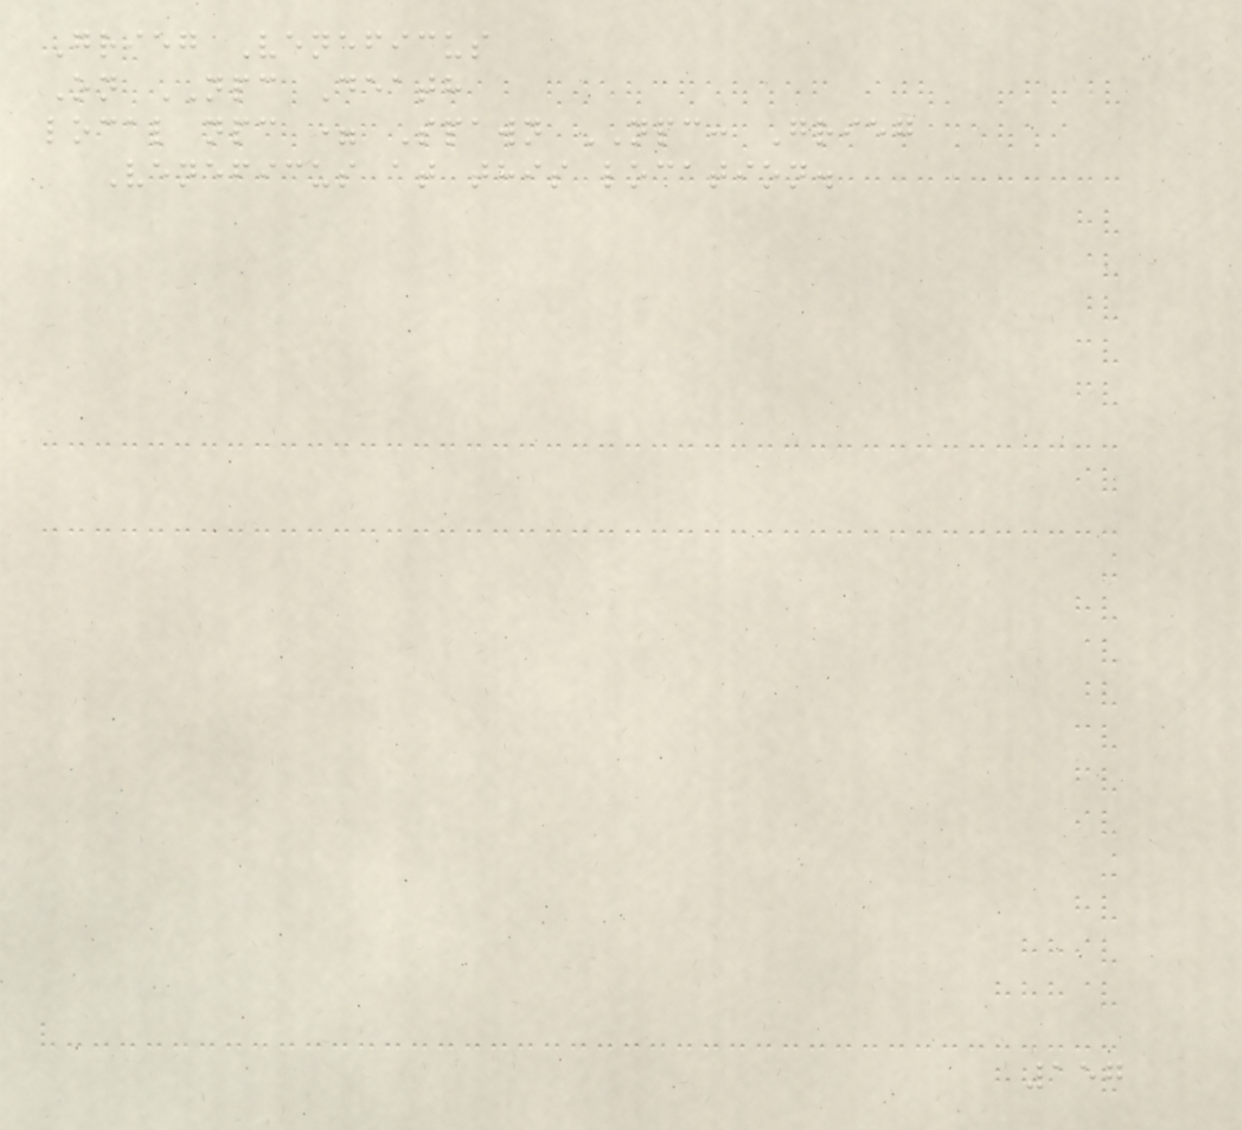Grieg Veneficus
On NPC Death
local npc = Spawn NPC: Grieg
Veneficus at this location.
157
